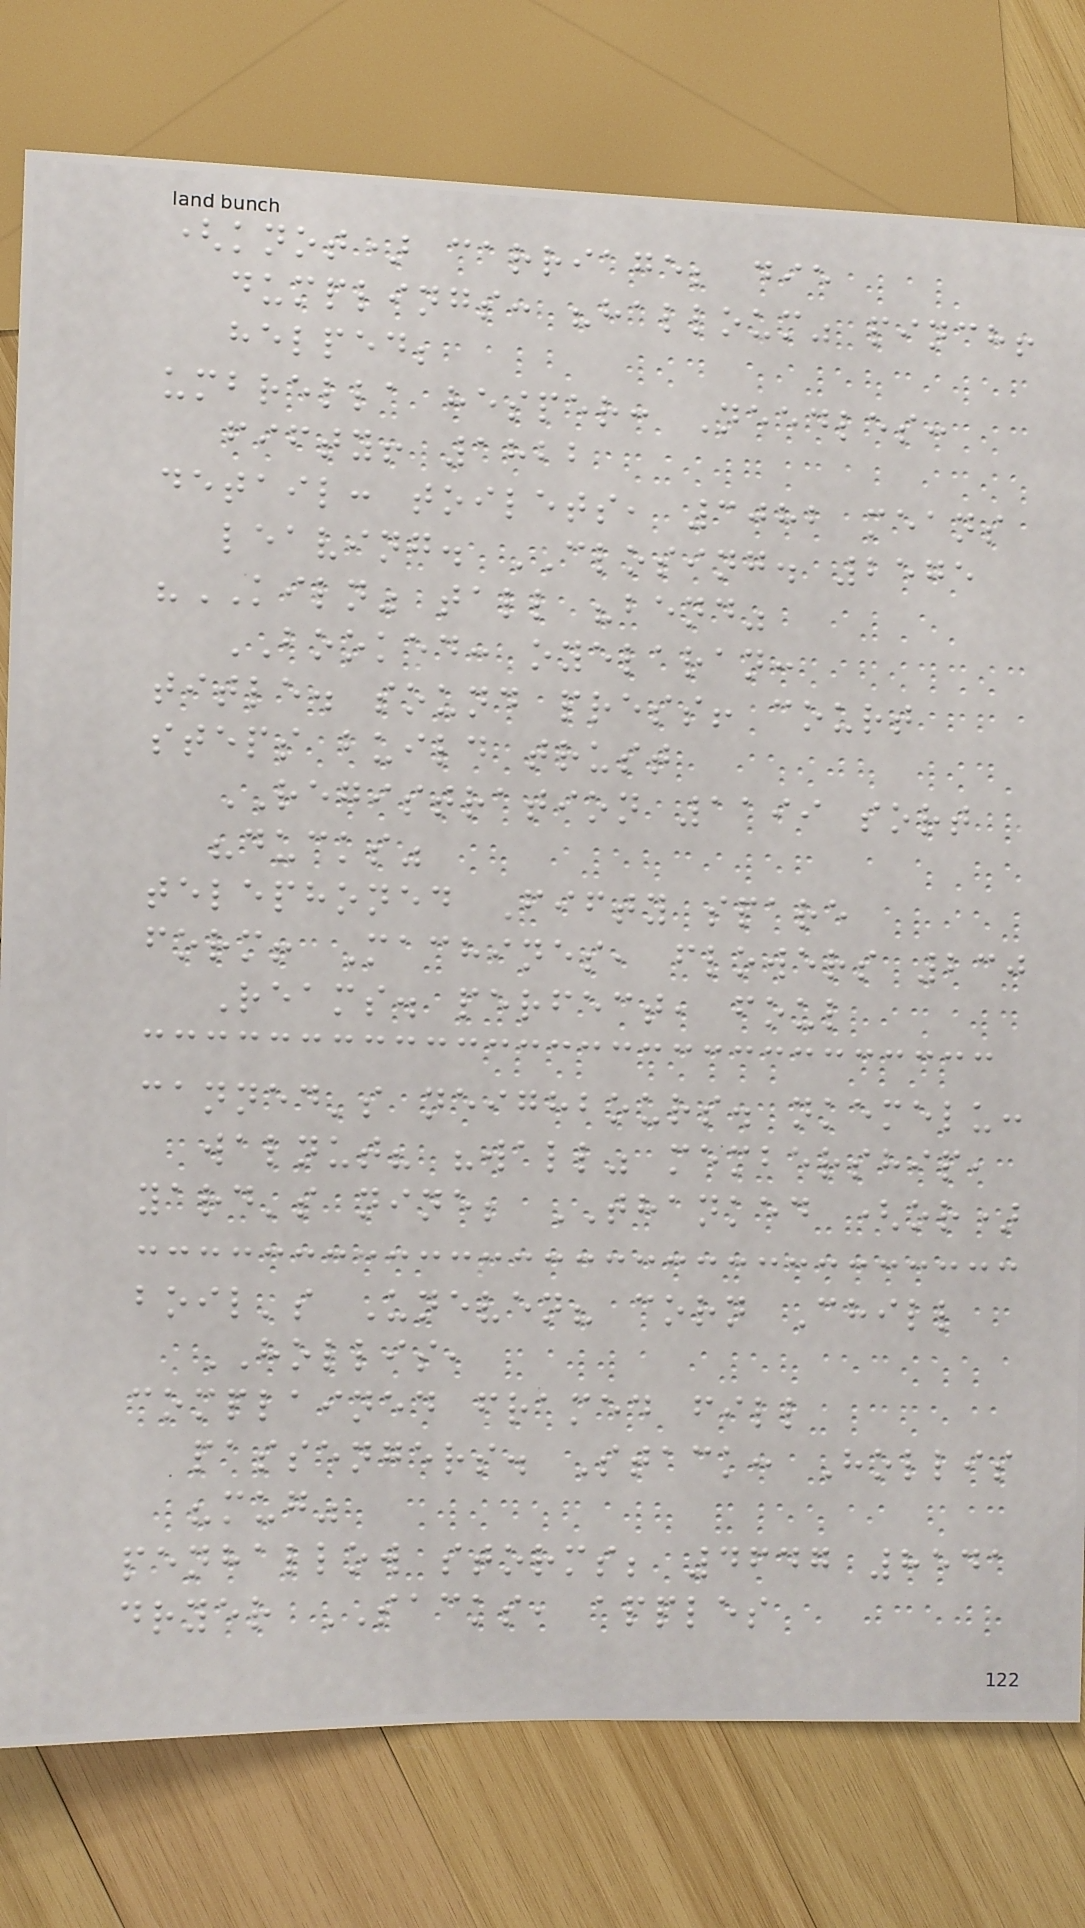(knot) carriage; die
dumplings: "halloum" pinch!
helped;
umbrella hesper: Needles:
fifty! 1822
detail: toilets, 3082 means
leaving. CLOSING. 2575
"KILN" tall "bend"
BOOKED: oyelaran:
title. sound press! court
steps build trust
REGISTRATION 1199 sort
"ducks"
telephoned Fifty spare
form! Machines, flowers 230
Reams. perfect, foul
canned's neighbours. nkemelu:
walnut? "wall" membership,
yard's nine; THANKED (or)
boil's Uneven? corn Chill
HOLLIS,
complained framed fill
passengers. Stack: Hollis
"mug"
penhallow storms; 4647 8541
dryer SACKS, apples
